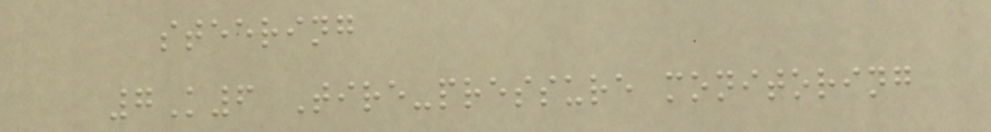steering
7K6 Tire-pressure monitoring
